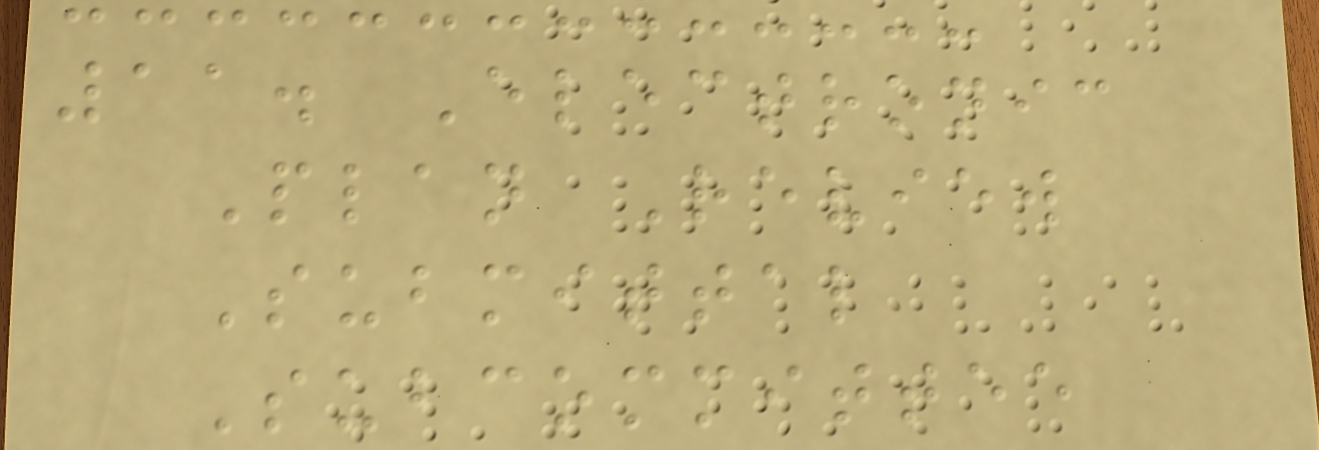11. Electronic
Plan Review
Submittal
Subcommittee
